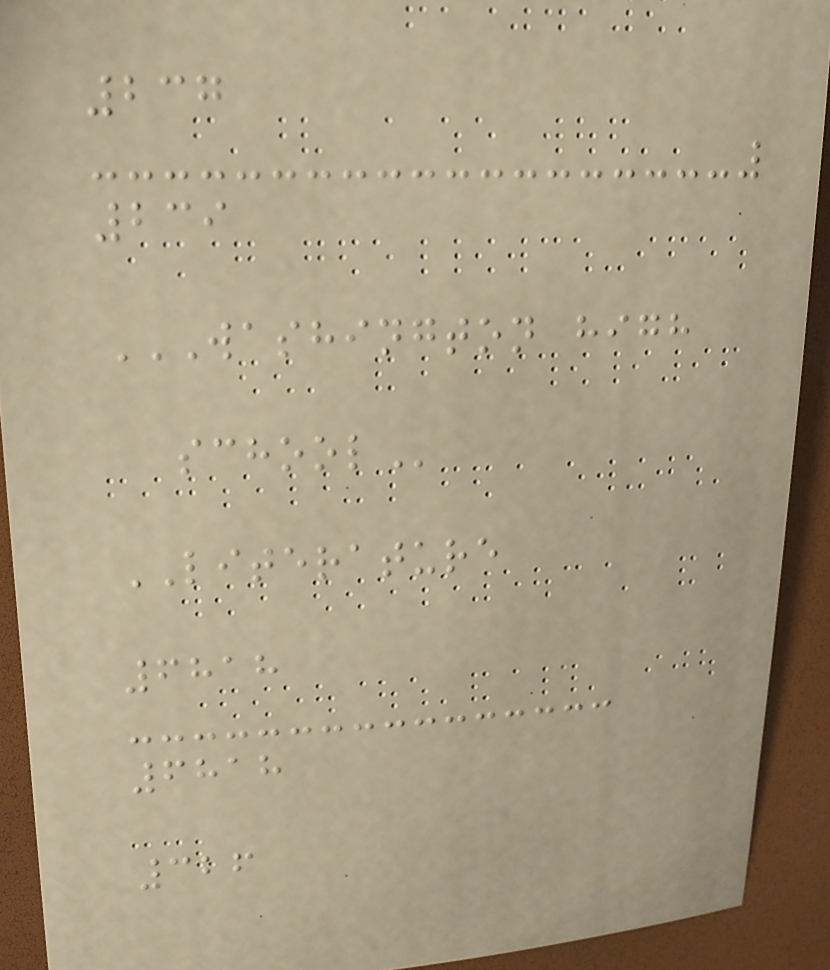237
239
WASHINGTON HIGH
SCHOOL
LITERATURE
6818
6818
326
